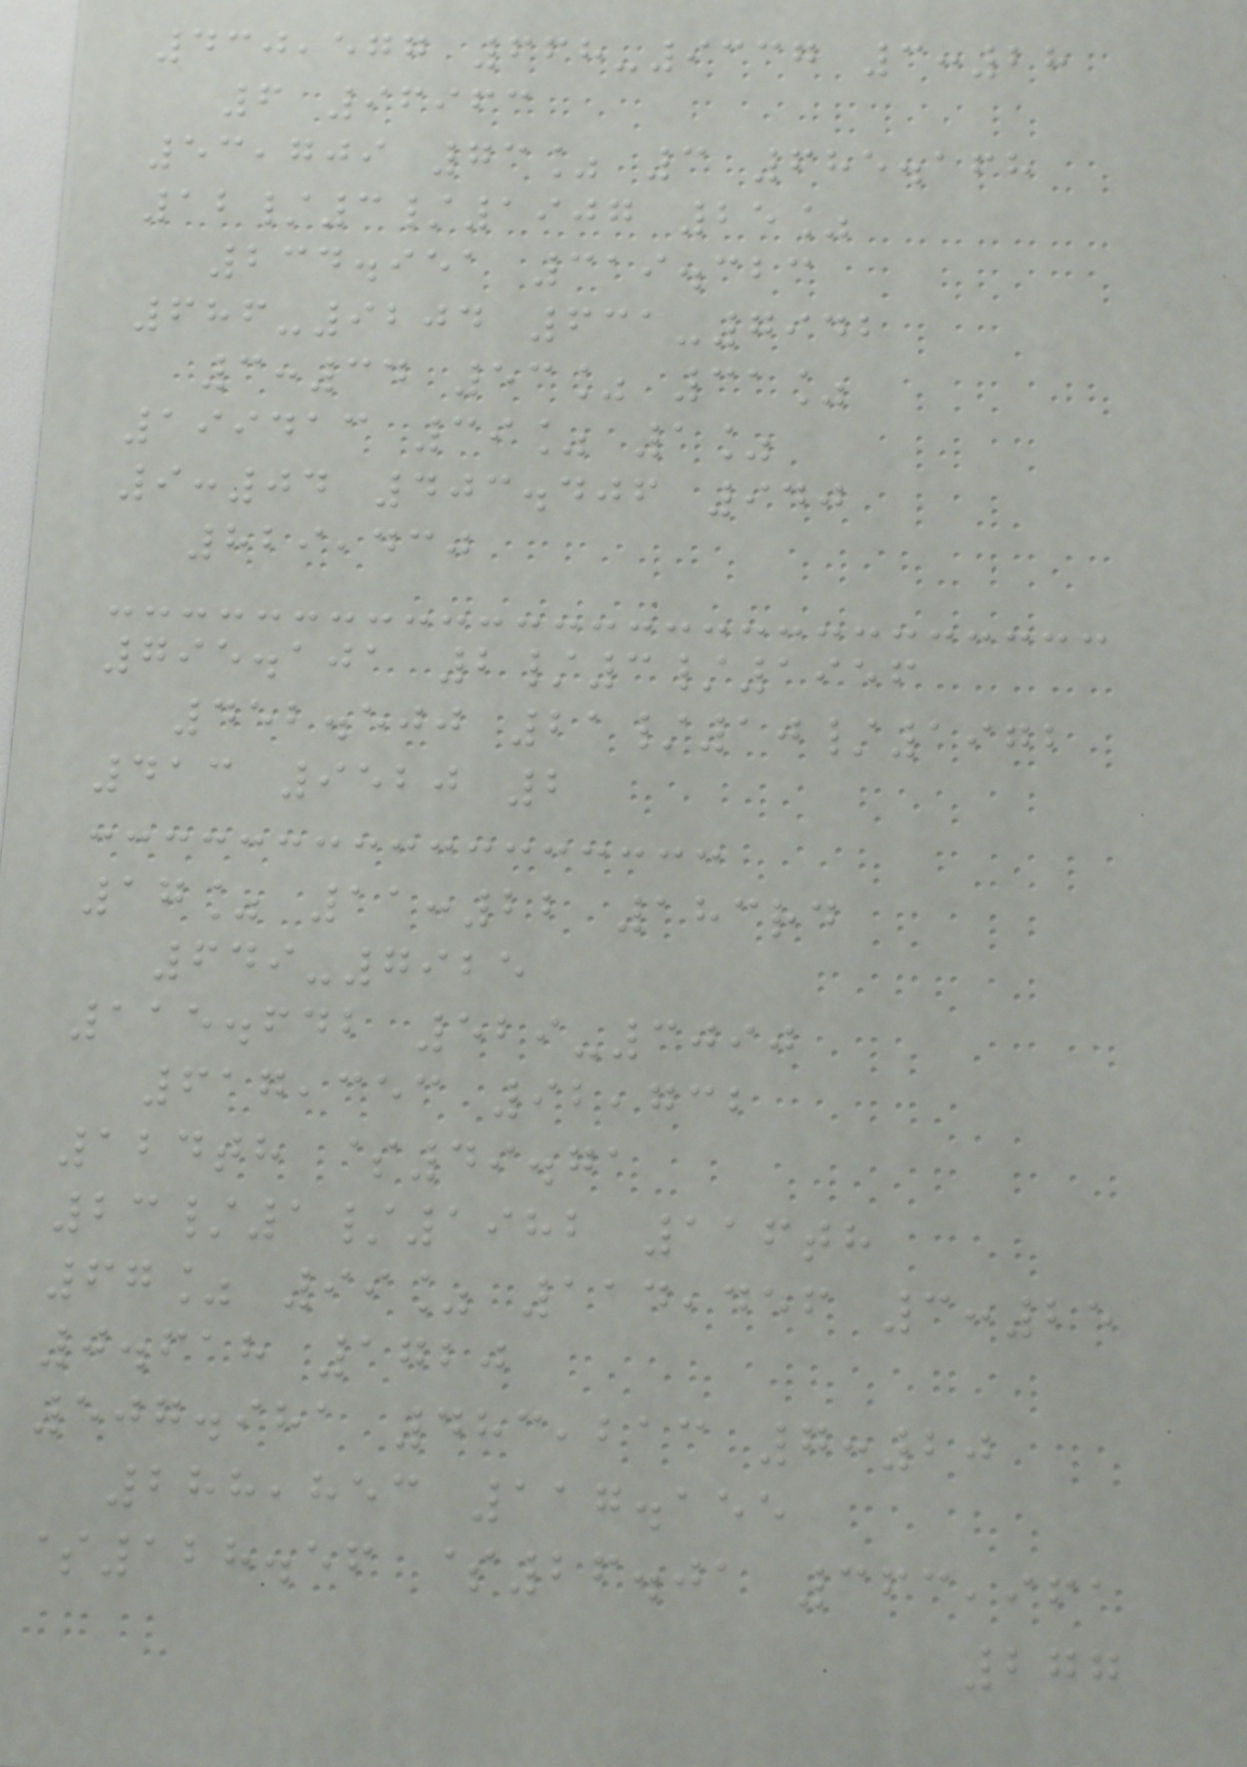430,577 668-9337 3:28
6 96963
53,709 73% 3 685.168
12/3/1907 25%
234.951 319.323
686-9204 631-7942
3:34 53% 31%
199413 39% 1%
9:04 403.406 940
829,430
795.101 2/3/1956
452.500 21/10/1972
413 9520 2
17% 11:22 183rd
649-7925
115.642 529-3090
617,353 92,732
124th $49.71
23/1/1982 116th
67% 99% 114,456 3:25
0.618 1720
507.981 483,213 7:20
288,853 117.155
$128.56 $26.01 363,961
277
